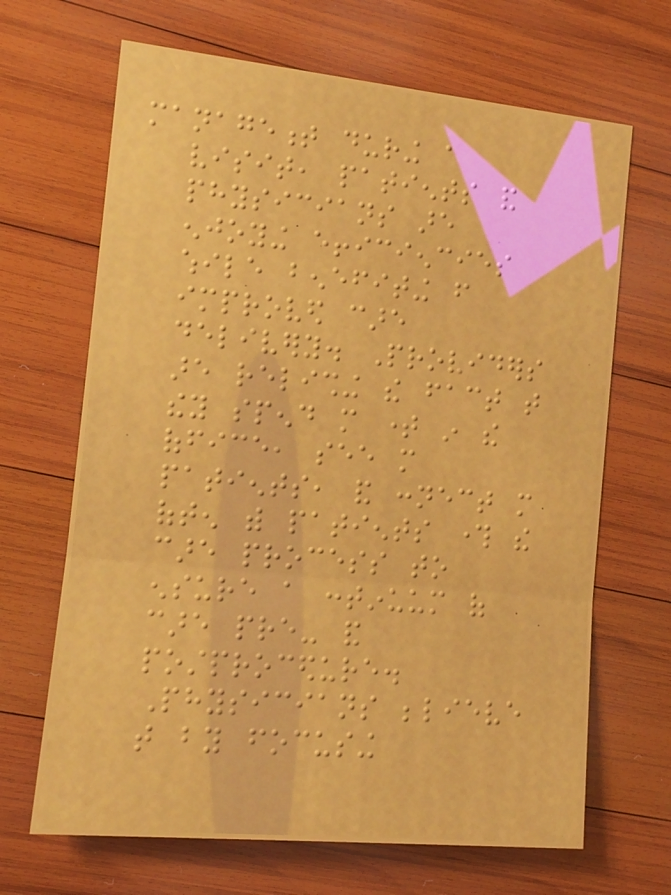management during a
visit, patients and
physicians are
enjoying efficiencies
while benefiting from
improved care
delivery. Providers
are relishing the fact that
they spend more time in the
office, see more
patients, and connect more
often with patients through the
care process to
ensure a continuum of
care pre- and
postprocedure.
Physicians believe
that by focusing
